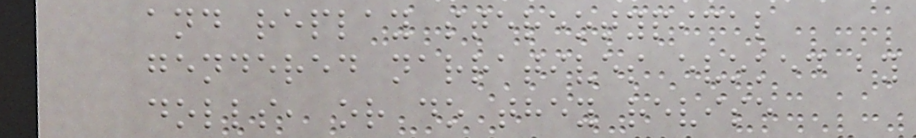and replay stereotypical
gendered narratives evoked by
dolls, or do they revise
